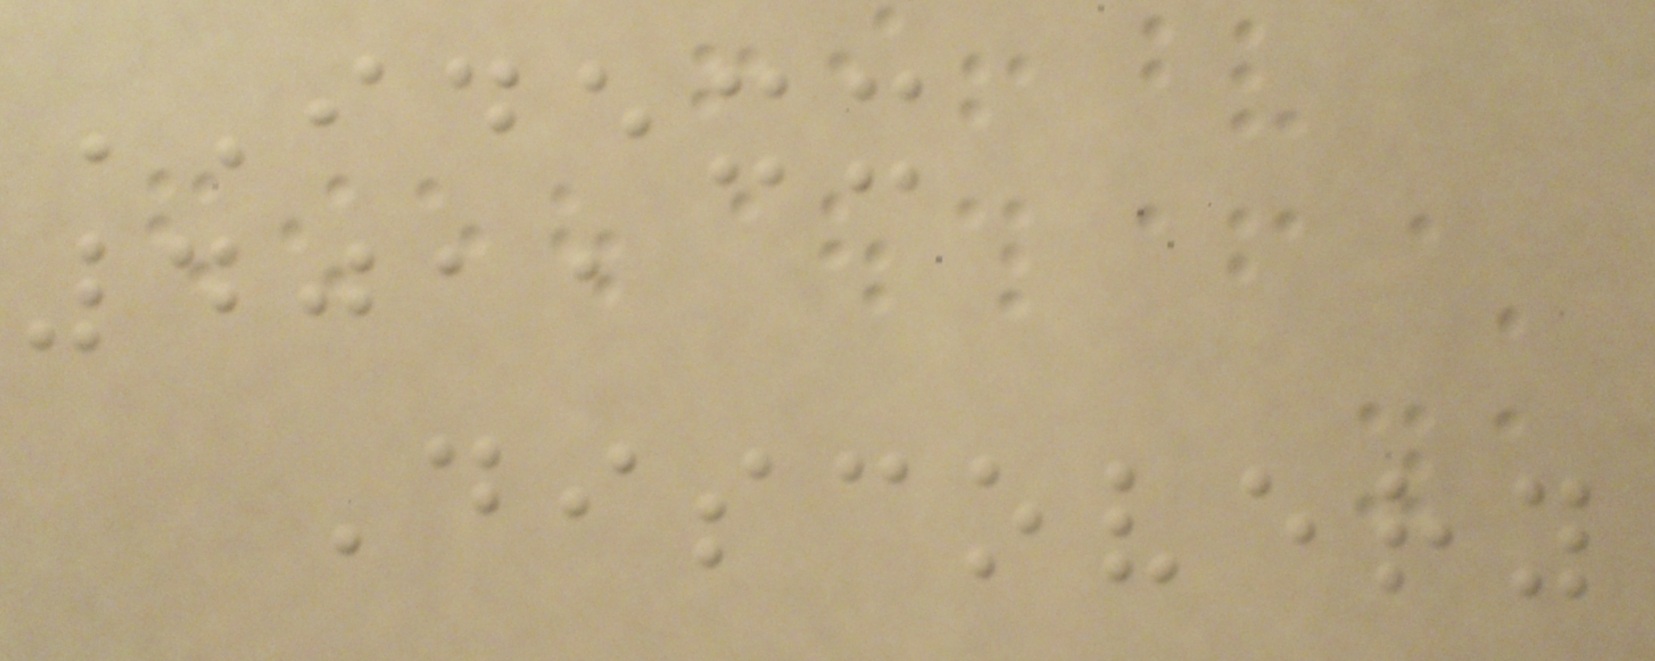IDEXX
4011
Discovery
